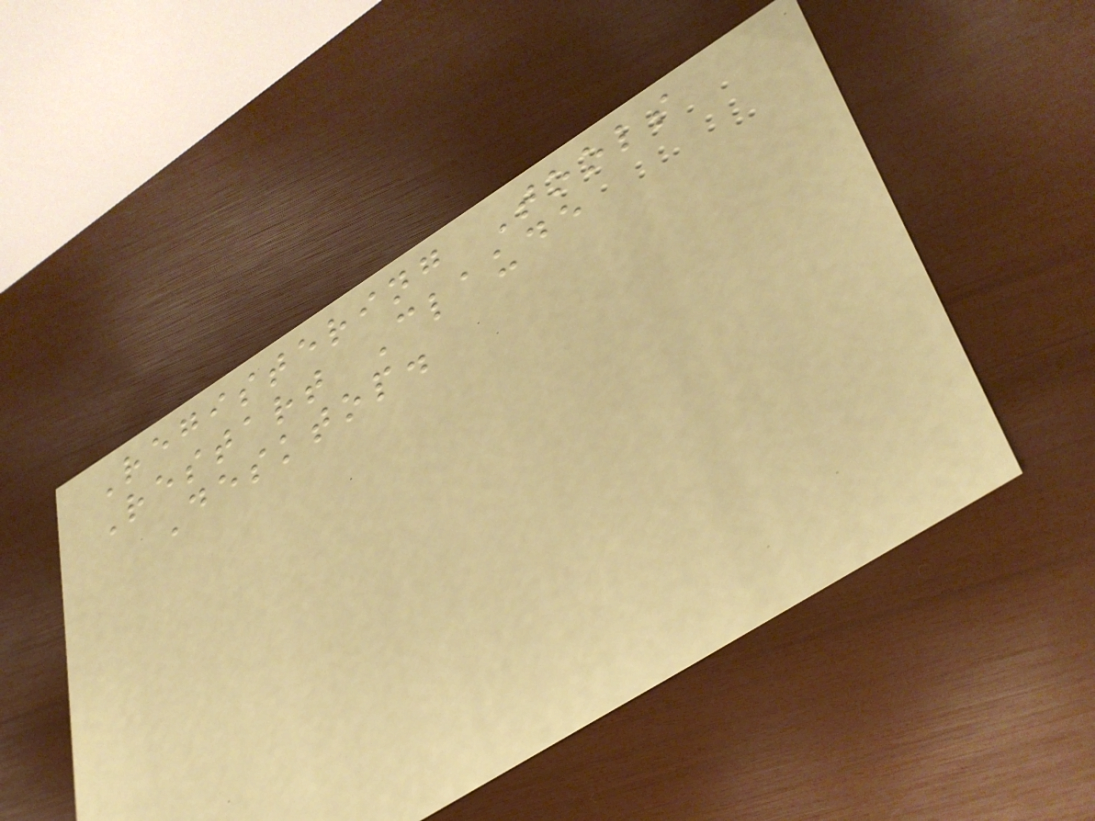Registering Tools
Restart Claude
Desktop.
